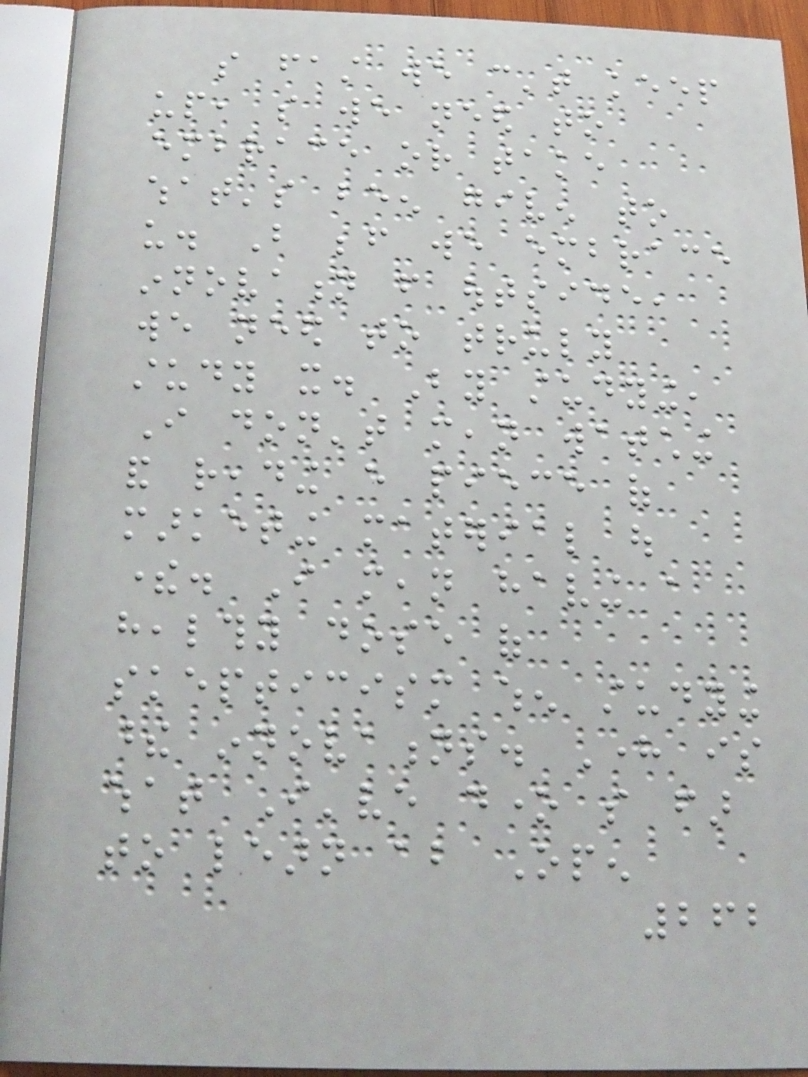so fast we can't keep
up, so we need to
embrace or take
what's been given to
us. But before we embrace
innovation from outside,
we need to truly
study it. By studying,
I don't mean watching
and reading every piece of
marketing material out
there. I mean having a
healthy dose of
skepticism when studying
these innovations. Here is
what I've done so far
to learn about Open
262
